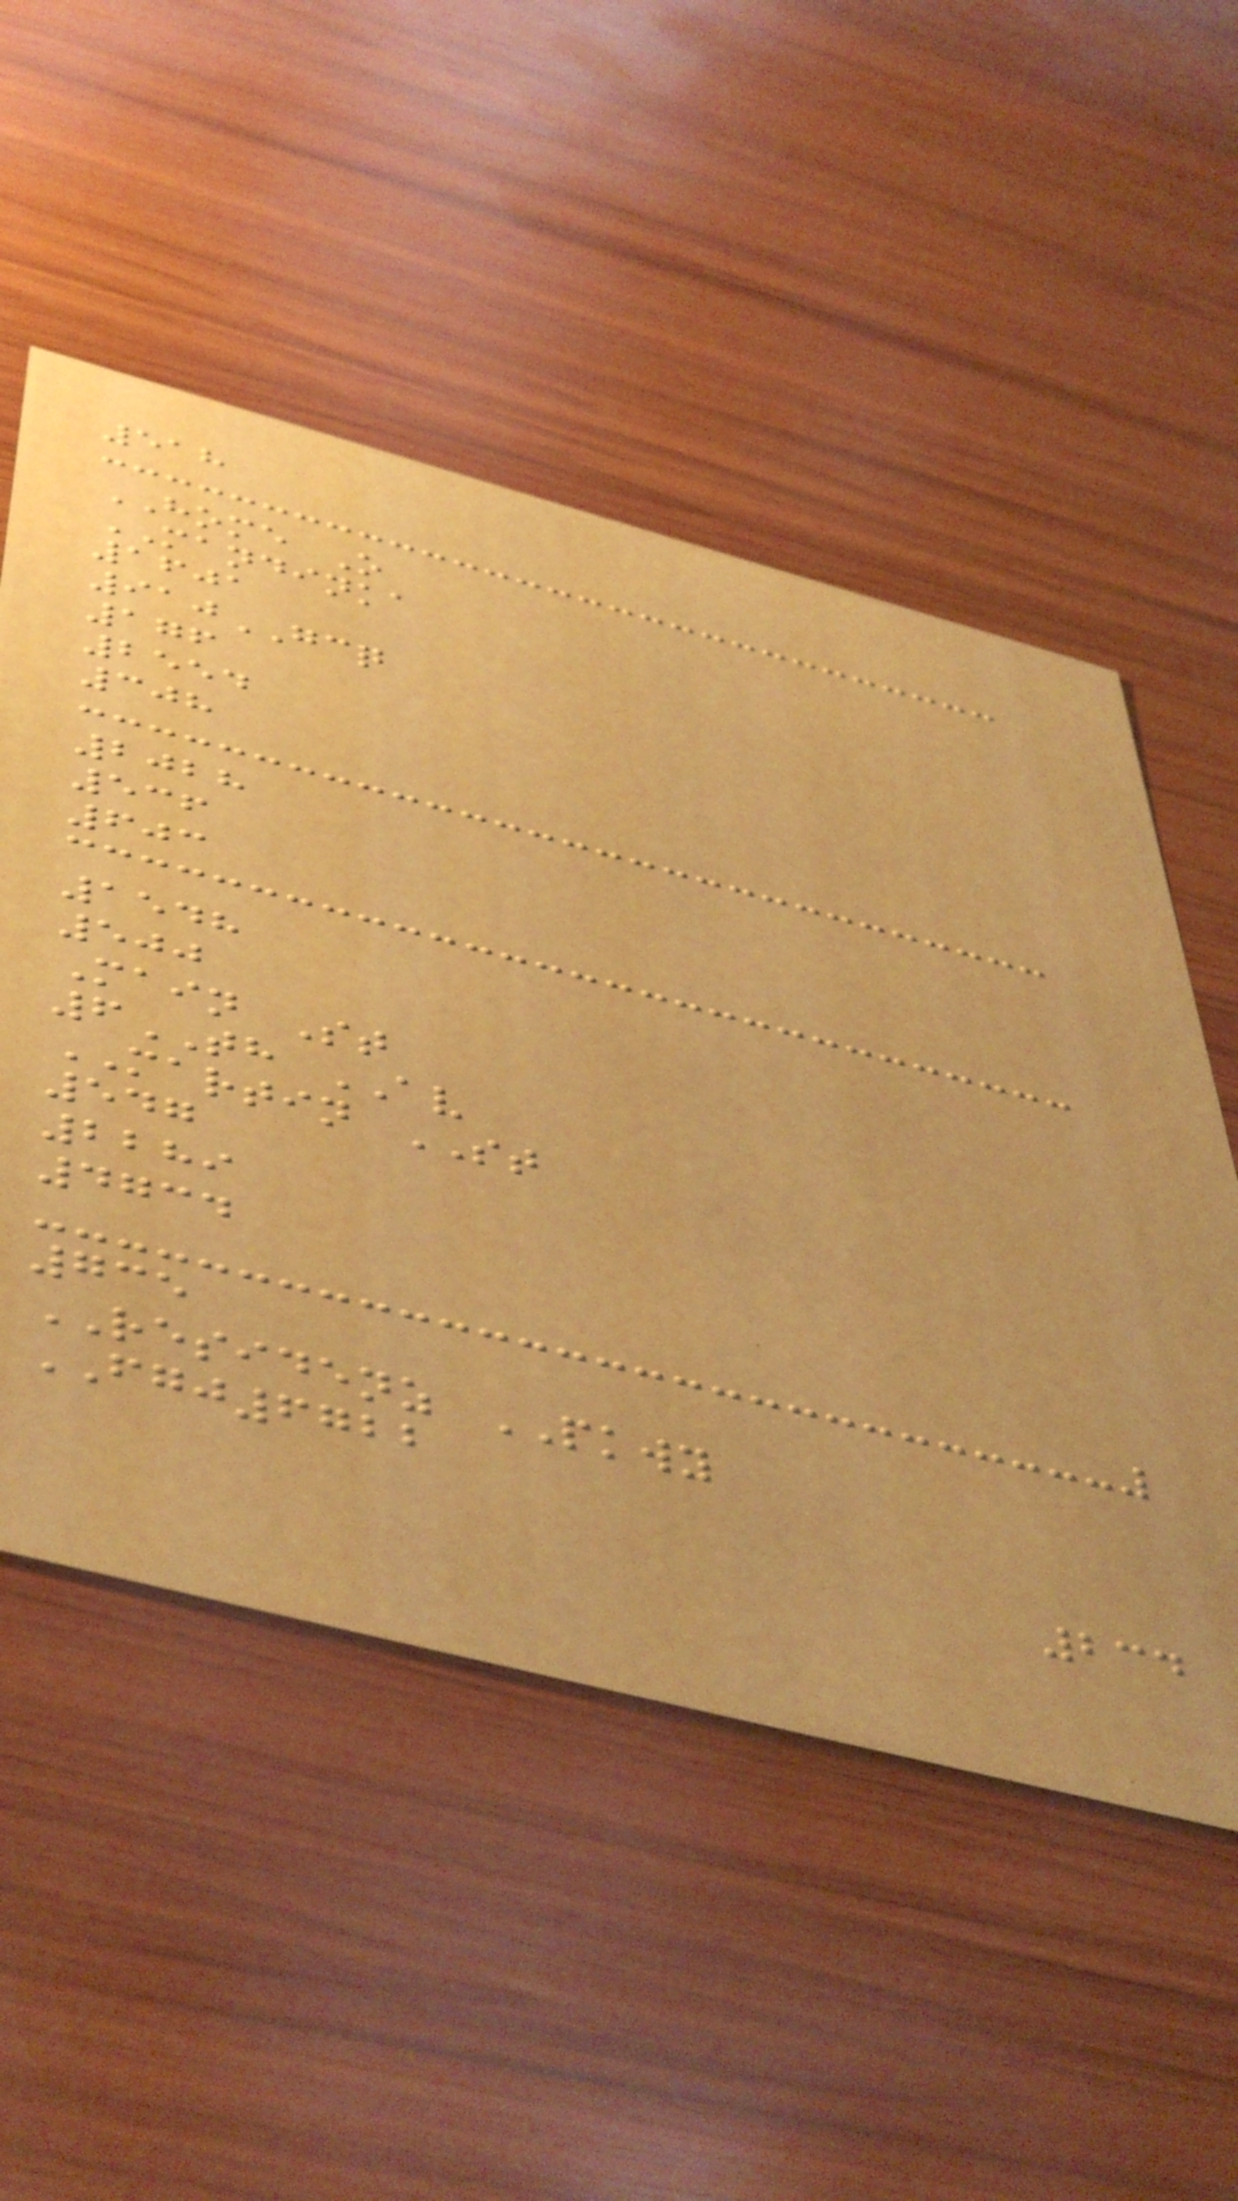518
HOME O
MANDINKA
1601
910GCQ
176
2554
308
2028
536
603
1548
500
Main St
6TH AV
MARTIN ST
547
2289
4734
735
RESIDENZ PKWY
FGJ6722
234
